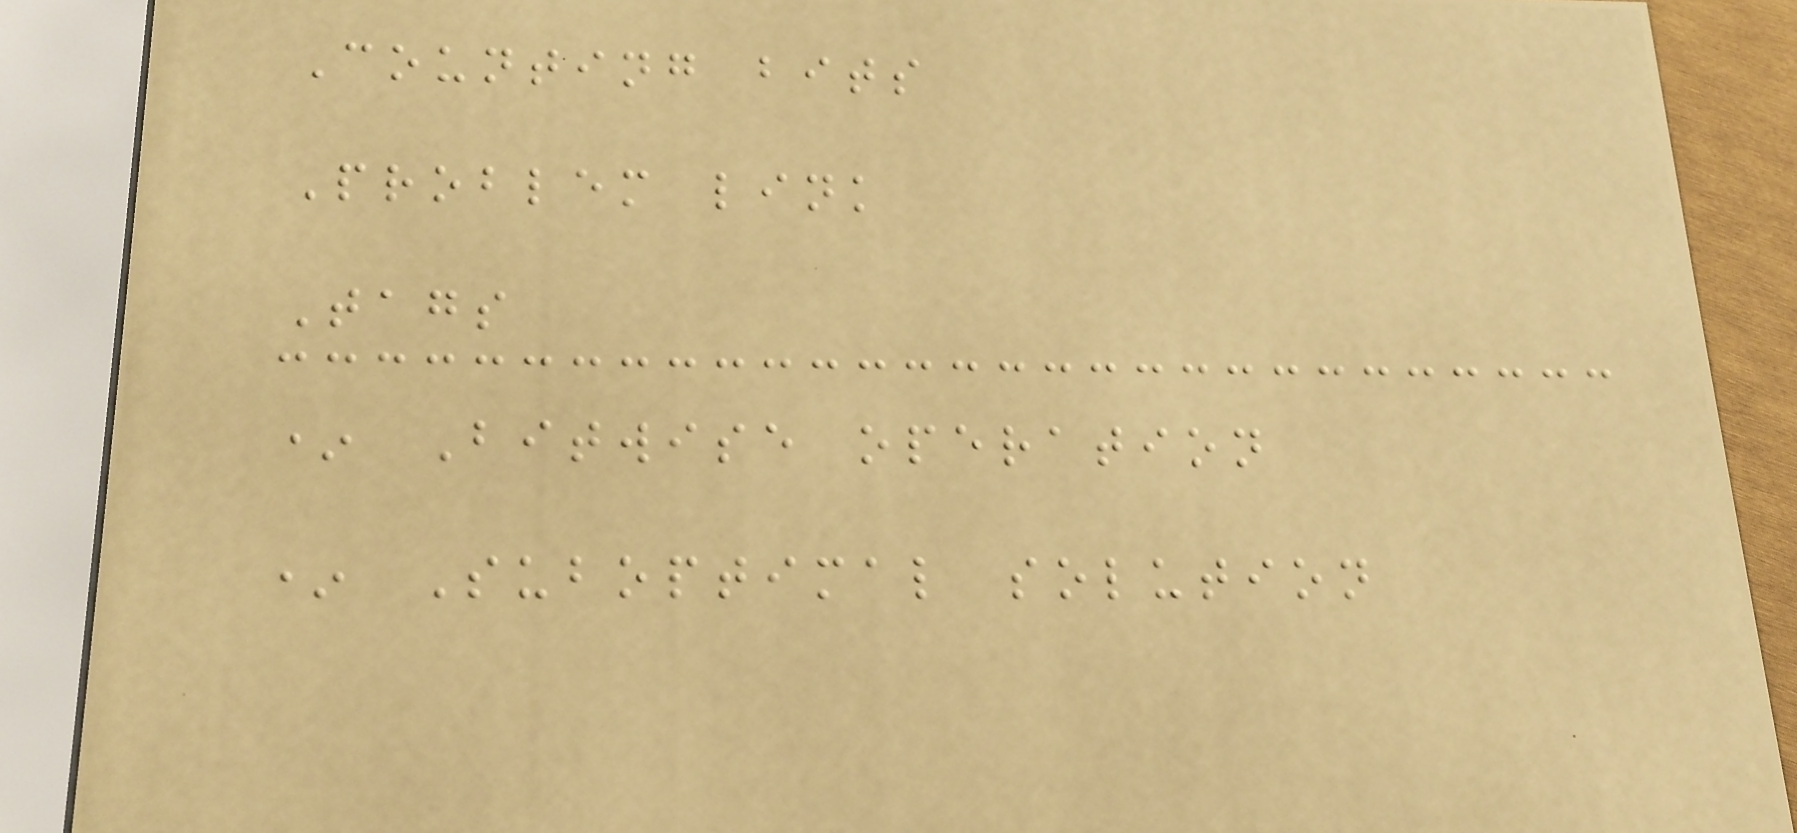Counting bits
Problem link
Tags
* Bitwise operation
* Suboptimal solution
